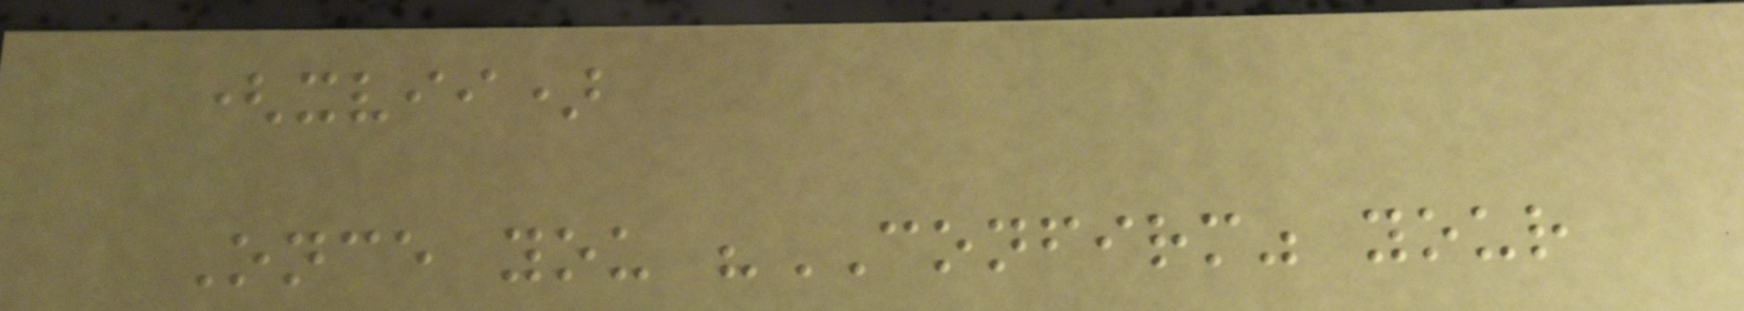(xvii)
Once you "CONFIRM" your
